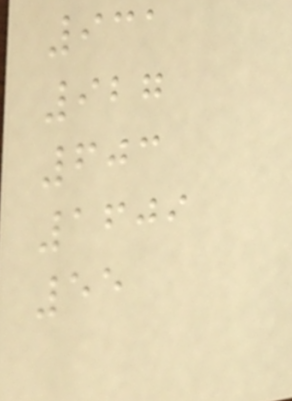931
927
603
1609
55
